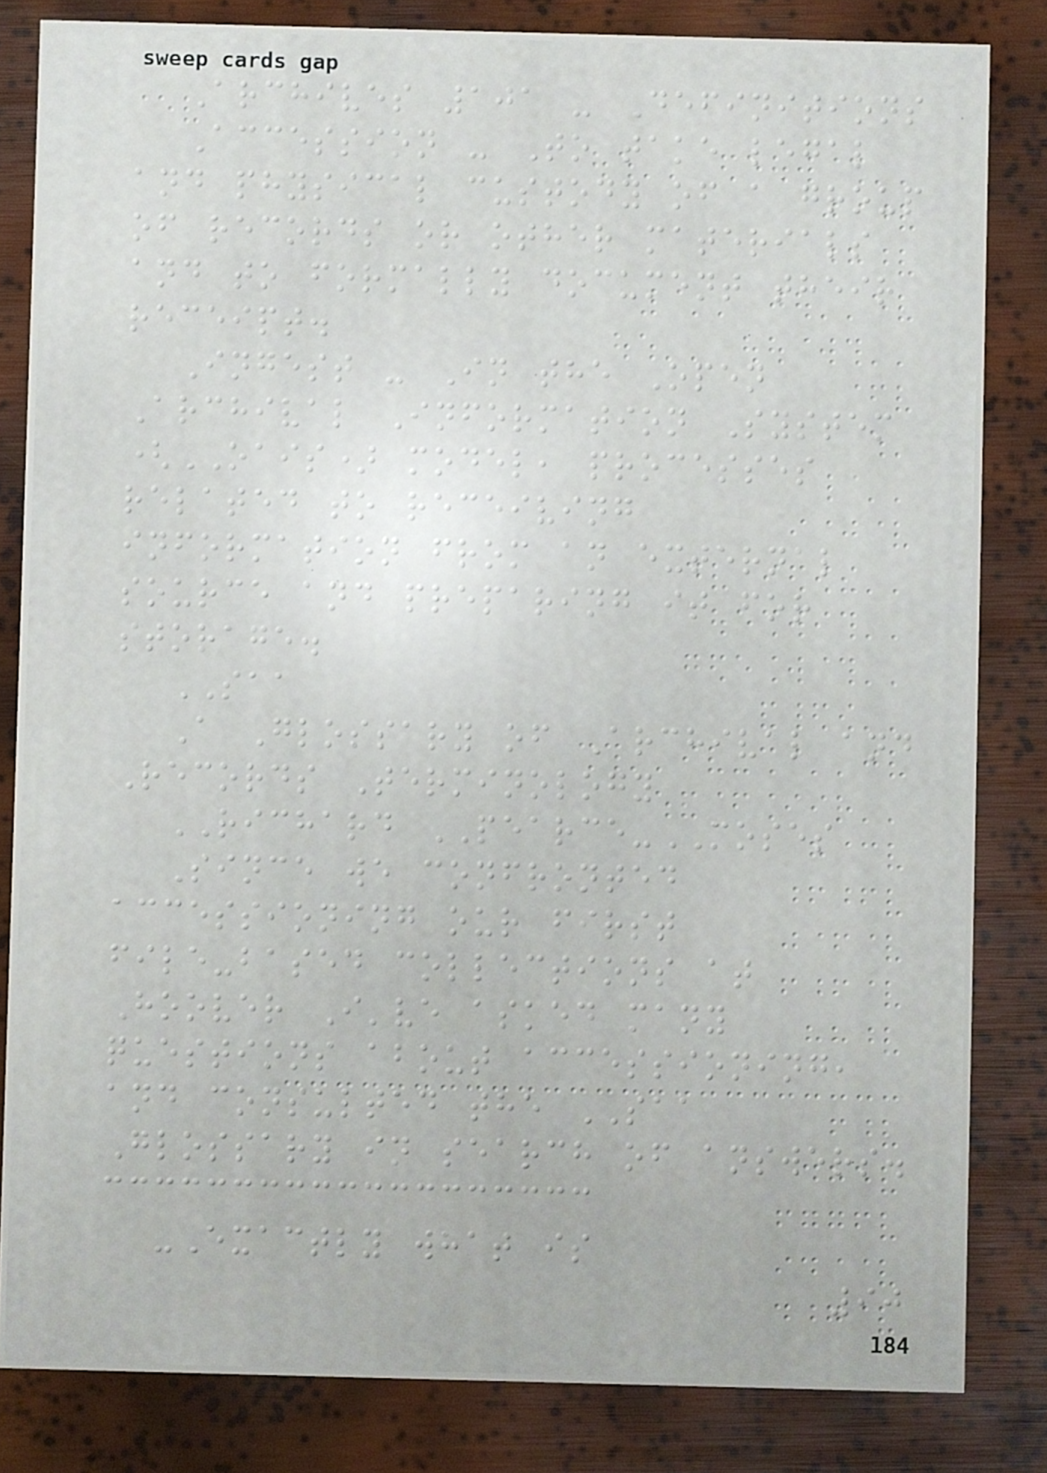Archives 101 - Definitions
Accession - To take legal
and physical custody of a group
of records or other materials
and to formally document their
receipt.
Ingest - In the Open
Archival Information System
(OAIS) model, processes
related to receiving
information from an external
source and preparing it for
storage.
SAA
A Glossary of Archival and
Records Terminology
RICHARD PEARCE-MOSES
Since we confronted
accessioning our first
file-based collections at
Hoover I've asked many
questions about accessioning,
and consulted the SAA
Glossary in search of answers.
-Exactly what is
90
